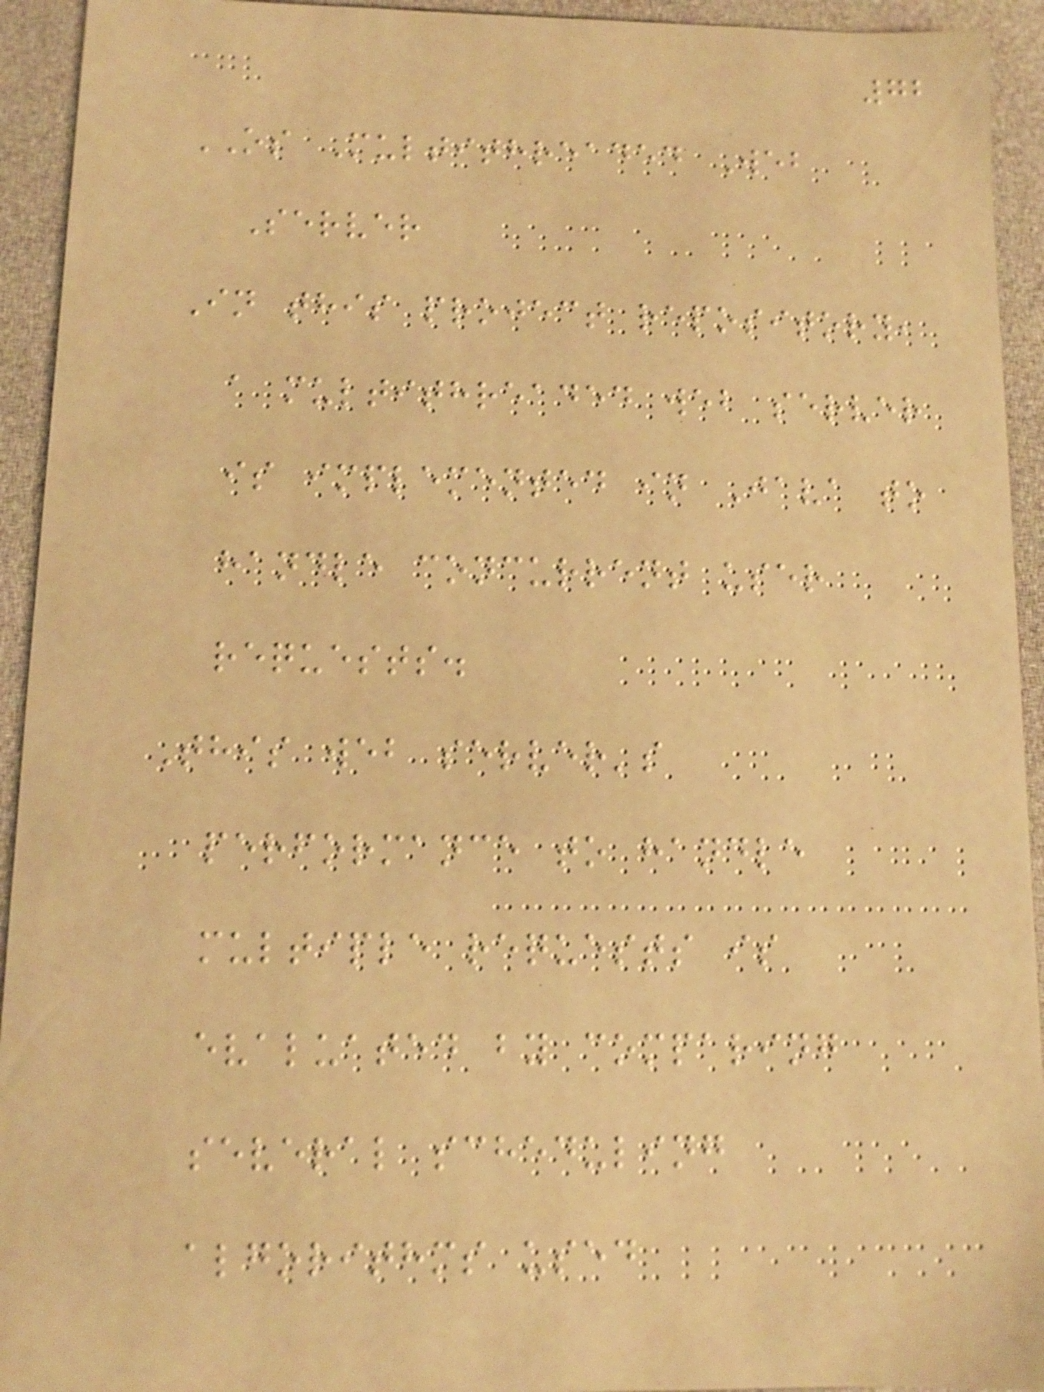72
OS Multithreaded Web
Server
In this project repository,
a multithreaded web server
is implemented in Java to
handle concurrent user
requests.
This web server's
performance to handle
multiple requests is
evaluated by comparing
several scheduling
algorithms used
